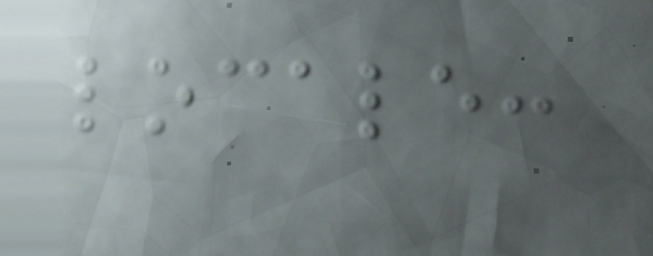locale:
